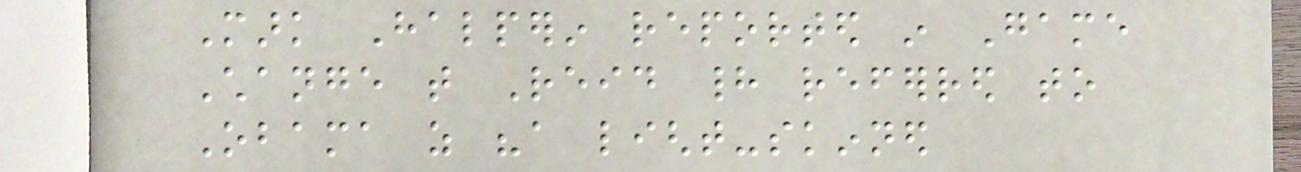Mark Halperin reported in Game
Change that Reid had referred to
Obama as "a light-skinned
